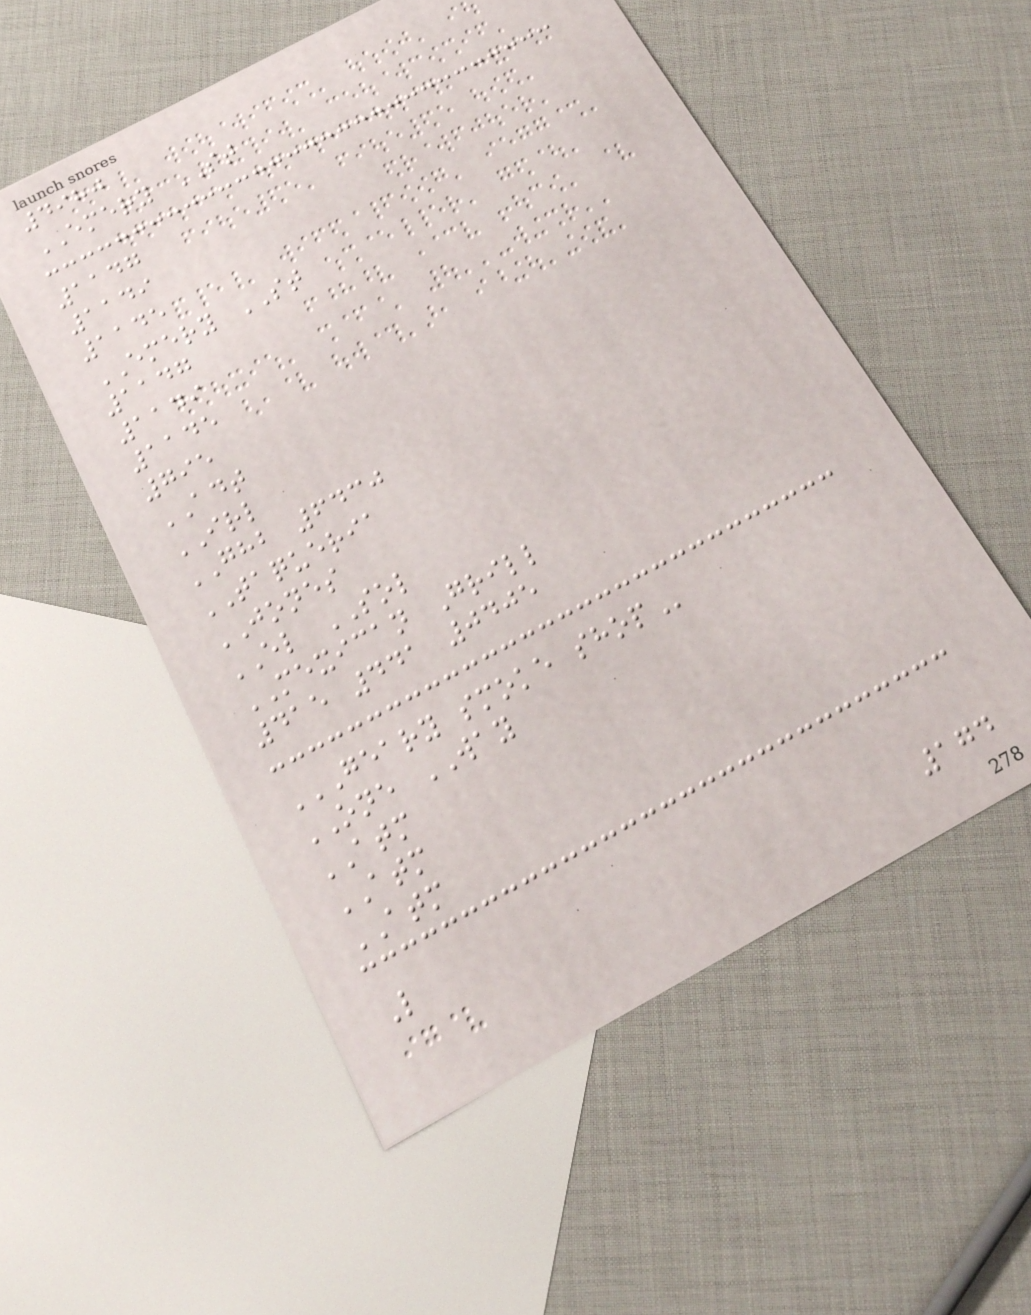4980
EMERY ST
1147
1149
1145
EMERY ST
1147
1149
1145
795
ADT
IRL
GHB 6430
TAQUERIA
JONES
EL SOL
MEXICAN Grill
415 441 0405
GEARY SMOKE SHOP
ONE WAY
ATM
ATM
ATM
L
174
